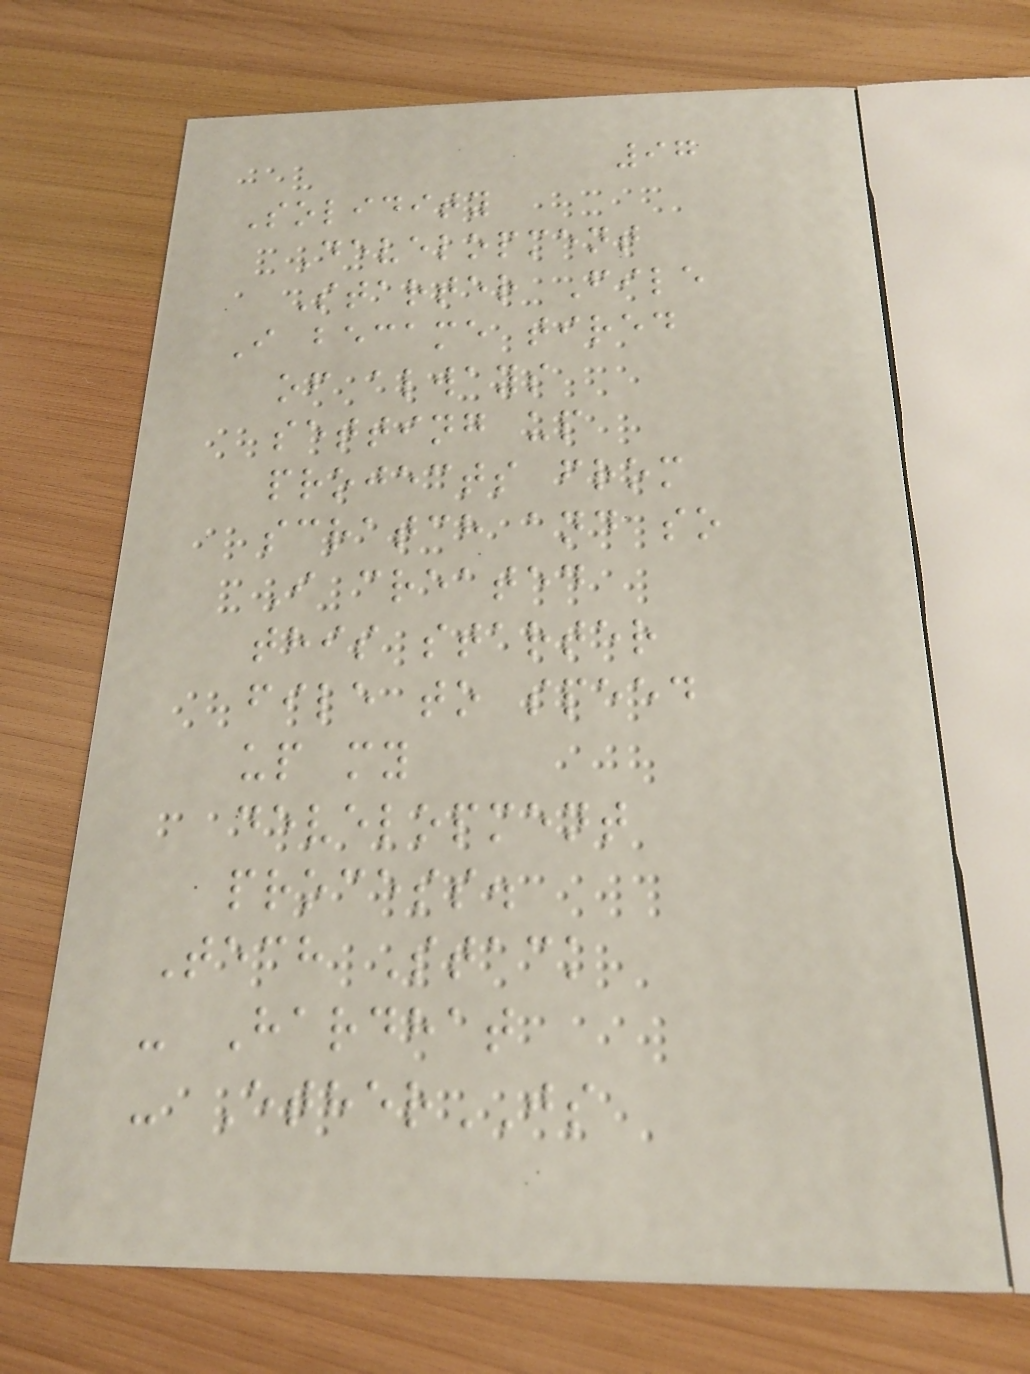97
Solidity
Development
Starter File
I became tired
of always
setting up
projects from
scratch and so
I created
this starter
file to speed
up my
development
process.
Tech Stack
- Hardhat
- EtherJS
